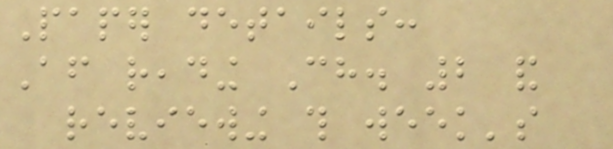Paper details:
After reading Ch. 2 and
reviewing this week's
